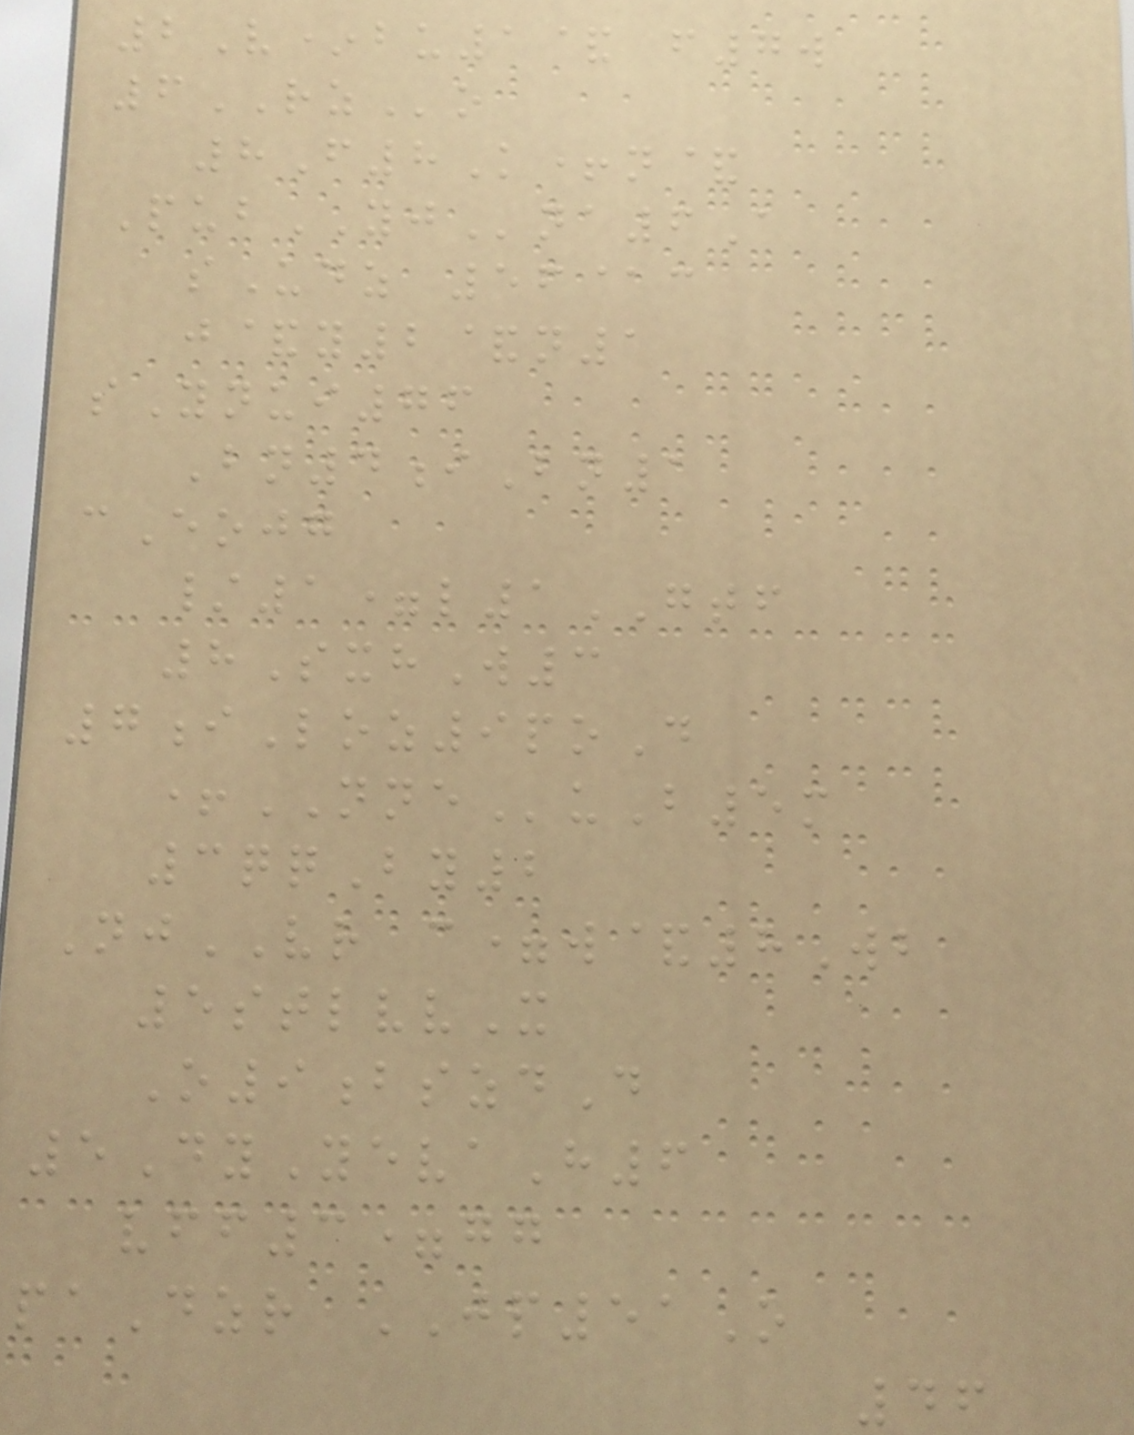2V*bu1& f7w
6RZo
8F8K+n&
PubYJna6A
sUdz 56@c
j&y2&n1
sYnui76
Bn4iBn1
cEojg
/1=l1GTF
8SxhW3
7iLoz9poD
+NNEuB5m
3qqBy2
NjVR c=w&8Wb
5stlvvX
O9bszdD
5DyYevaH6
vff3=gg
paDzr JP51O
46
